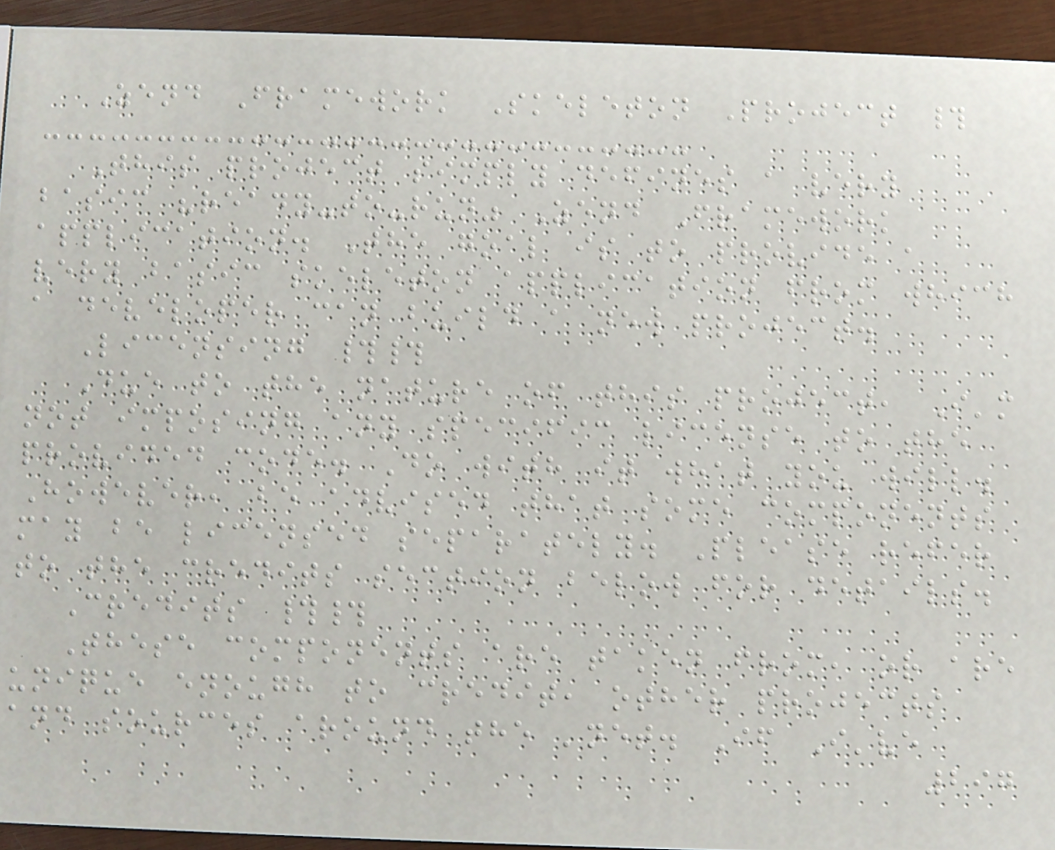Zend Framework Skeleton Project #
This project simply defines a very
basic "ready-to-run" Zend Framework
application. The goal is to provide a
very basic skeleton application from which
a developer can build a new project.
Licensing ##
Due to the nature of this project, I'm
not imposing any specific license to the
provided code. Do with it what you will.
However, be advised that some components
may be licensed separately. Please refer
to the credits section below for details.
Credits ##
These components are taken from, or are
unique enough to credit, other projects
and sources around the 'net. If I've
297
